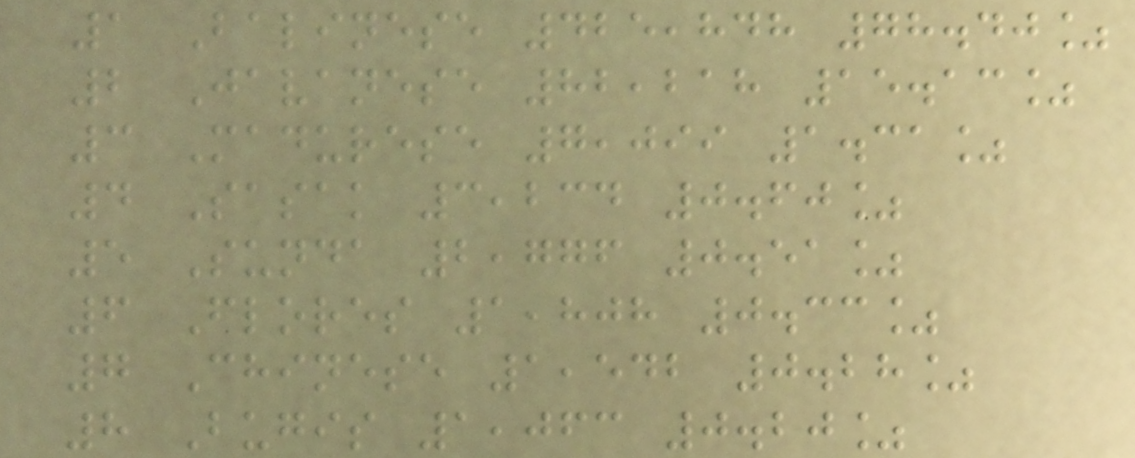1 Balinese 425,848 78.40%
2 Javanese 82,218 15.13%
3 Madurese 7,099 1.31%
4 Sasak 3,234 0.60%
5 Sunda 2,776 0.51%
6 Flores 1,808 0.33%
7 Chinese 1,542 0.28%
8 Bugis 1,063 0.20%
